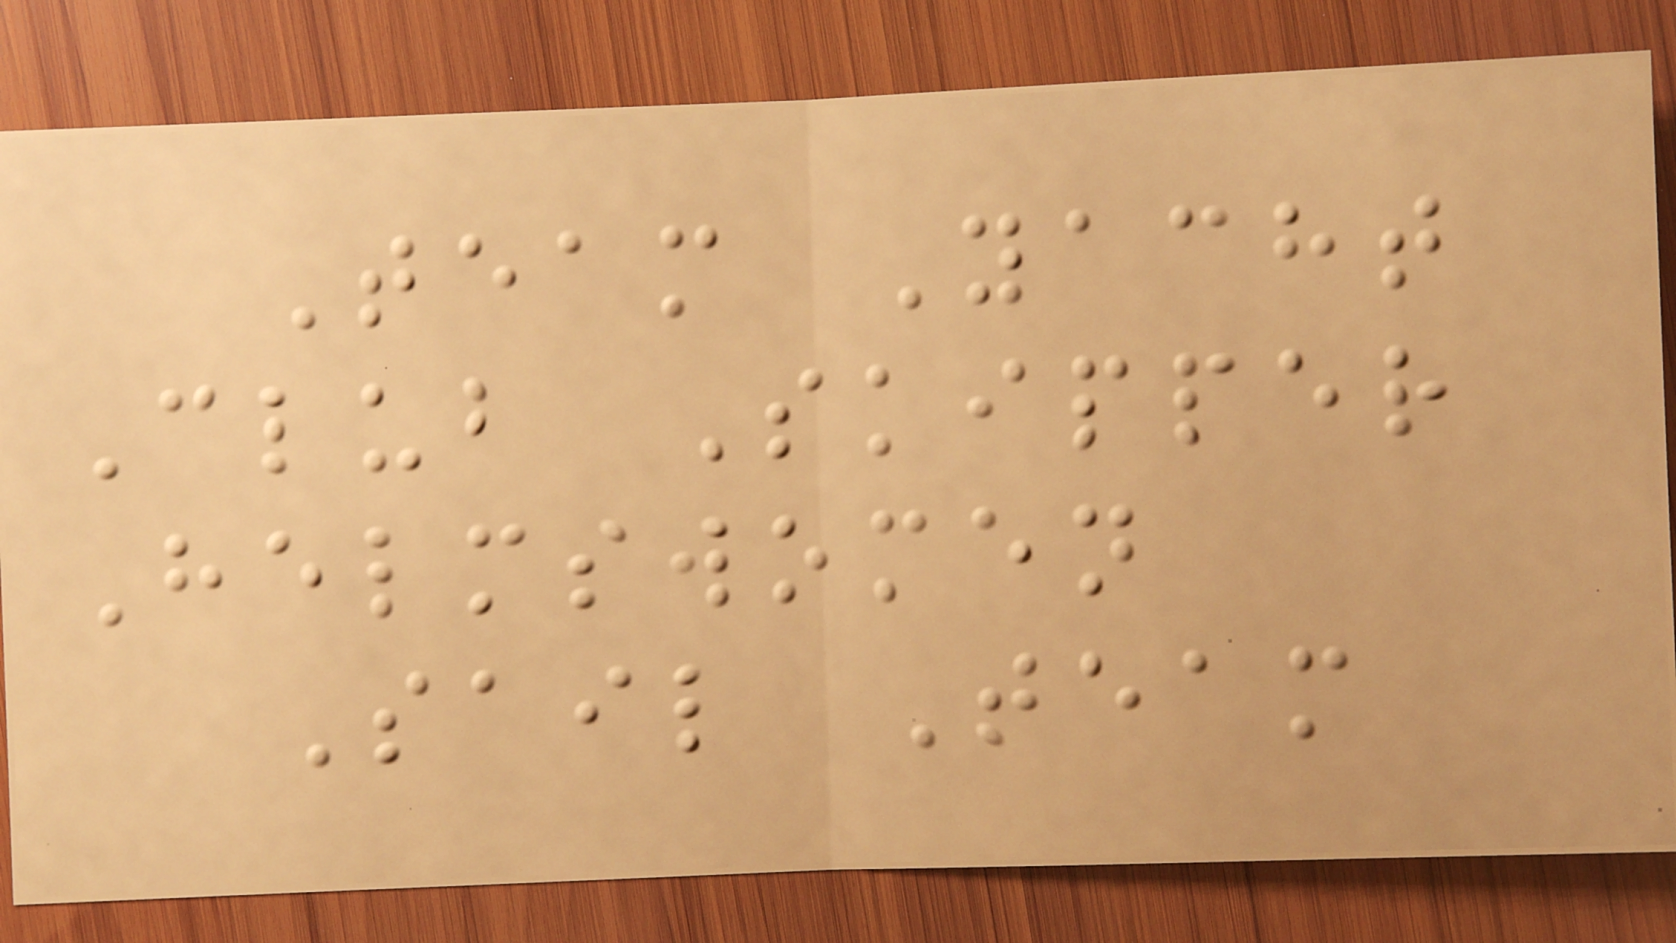Team Yacht
Club Skipper
Helmswomen
Sail Team
